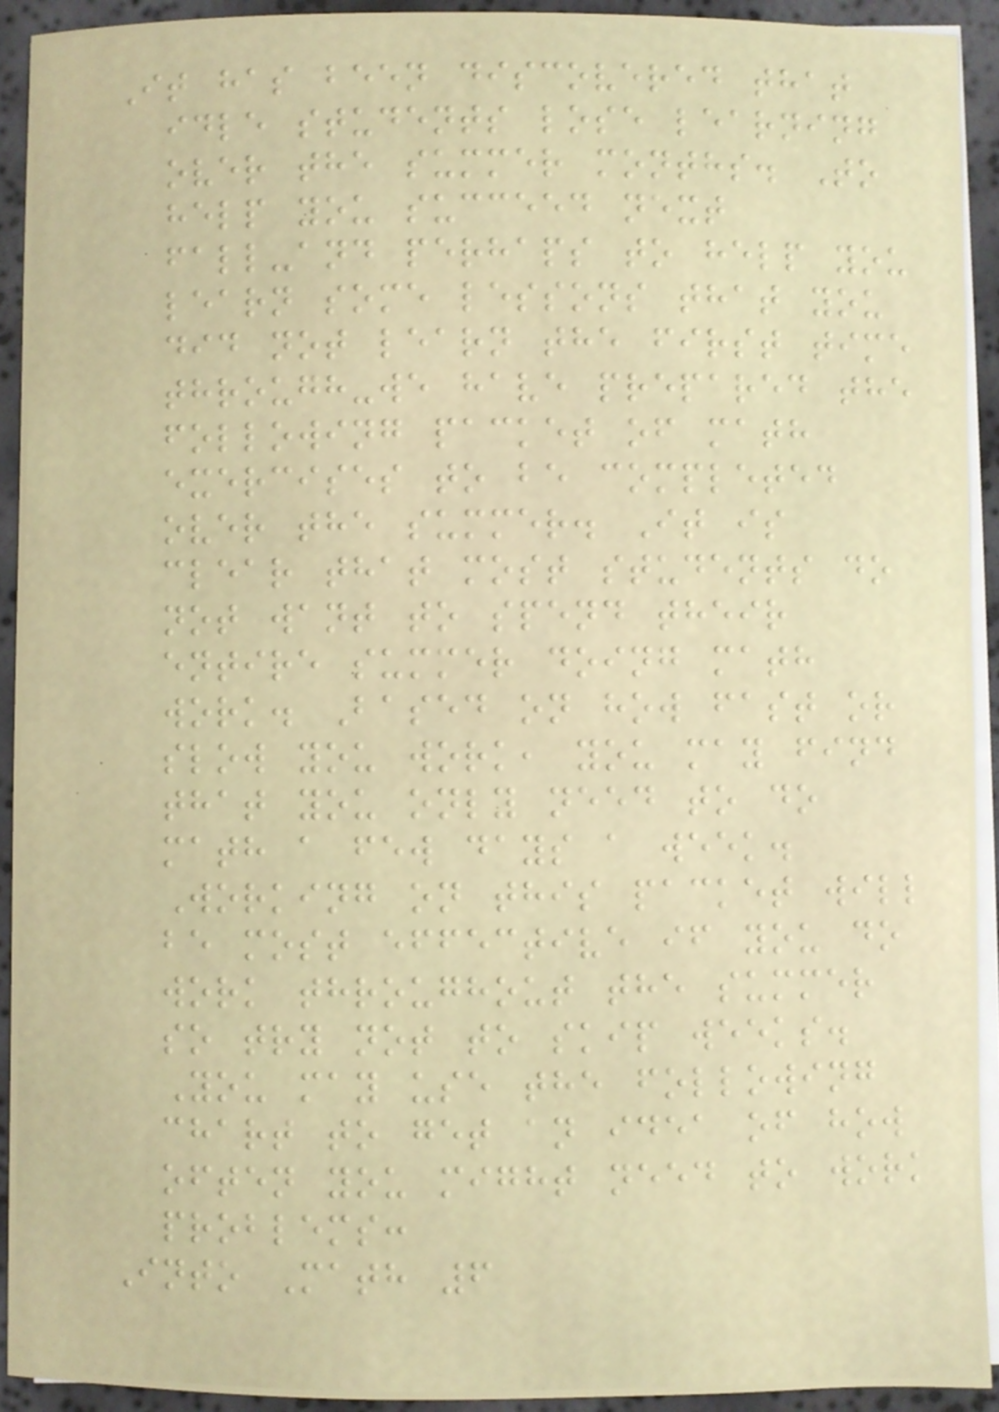It has been discovered that
idle students lose learning
over the summer months. To
help you succeed next
fall-and perhaps to help you
learn some lessons that you
did not learn the first time
through-we have prepared the
following packet of math
exercises to be completed
over the summer. It is
clear that most students do
not want to spend their
entire summer doing math
work. Based on how fast or
slow you work, you may find
that you only need to do
math a few days a week.
Working on this packet will
be most effective if you do
work throughout the summer
so try not to skip weeks.
You may use the following
chart to get an idea of how
often you might need to work
problems:
Into Math 6
